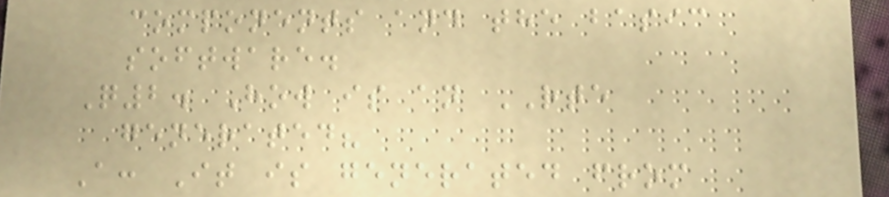components and the basic
software.
Q2. How is an RTE
generated?
A: It is generated from
